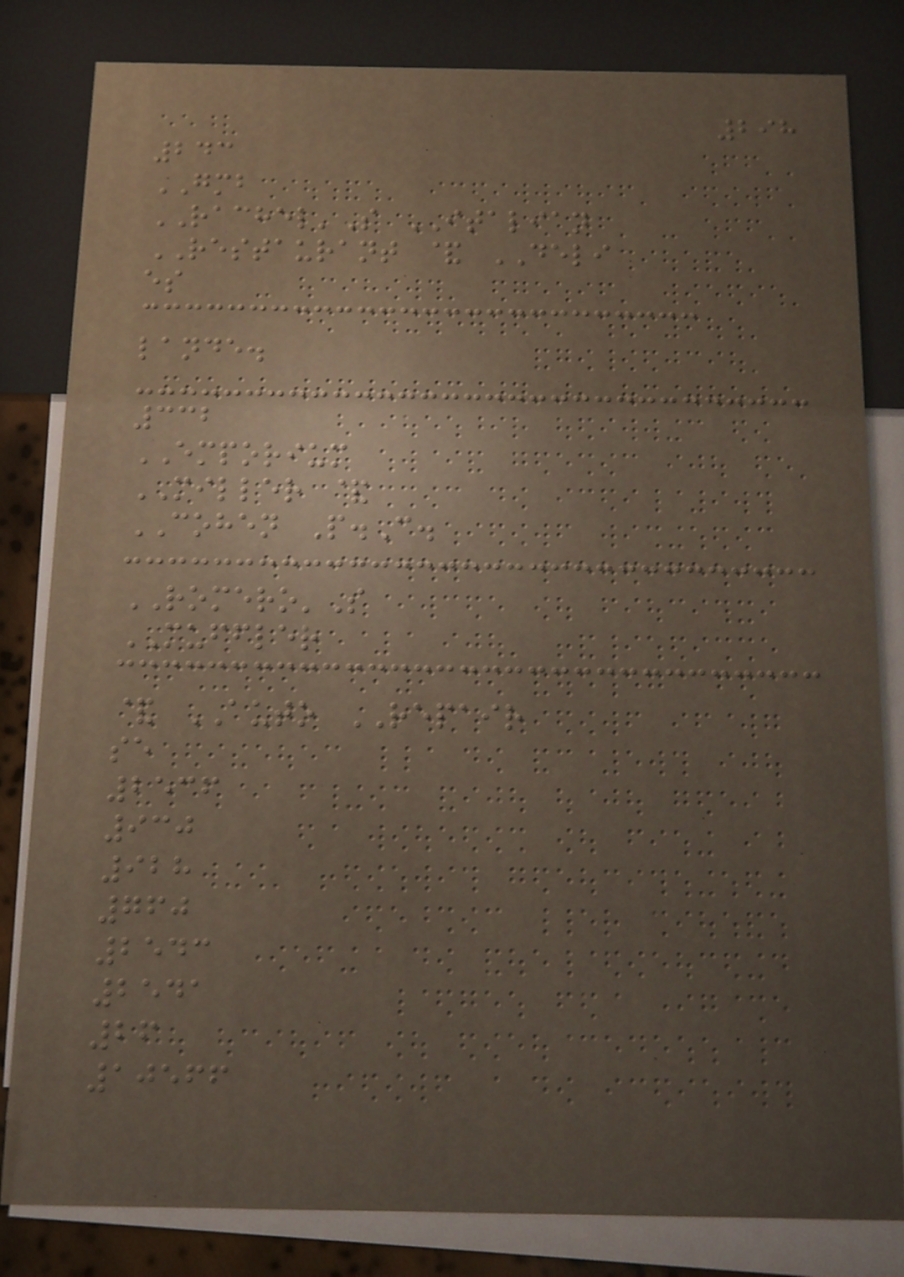298
243
GMB
RACHEL'S ITALIAN
RESTAURANT & DELI
es
lande.
332
EMPORIUM
MILLER &
COHEN P.C.
ROMERO'S
MUFFLER
& AUTO REPAIR
se
2536
930
928
760
2543
2541
26
10566
